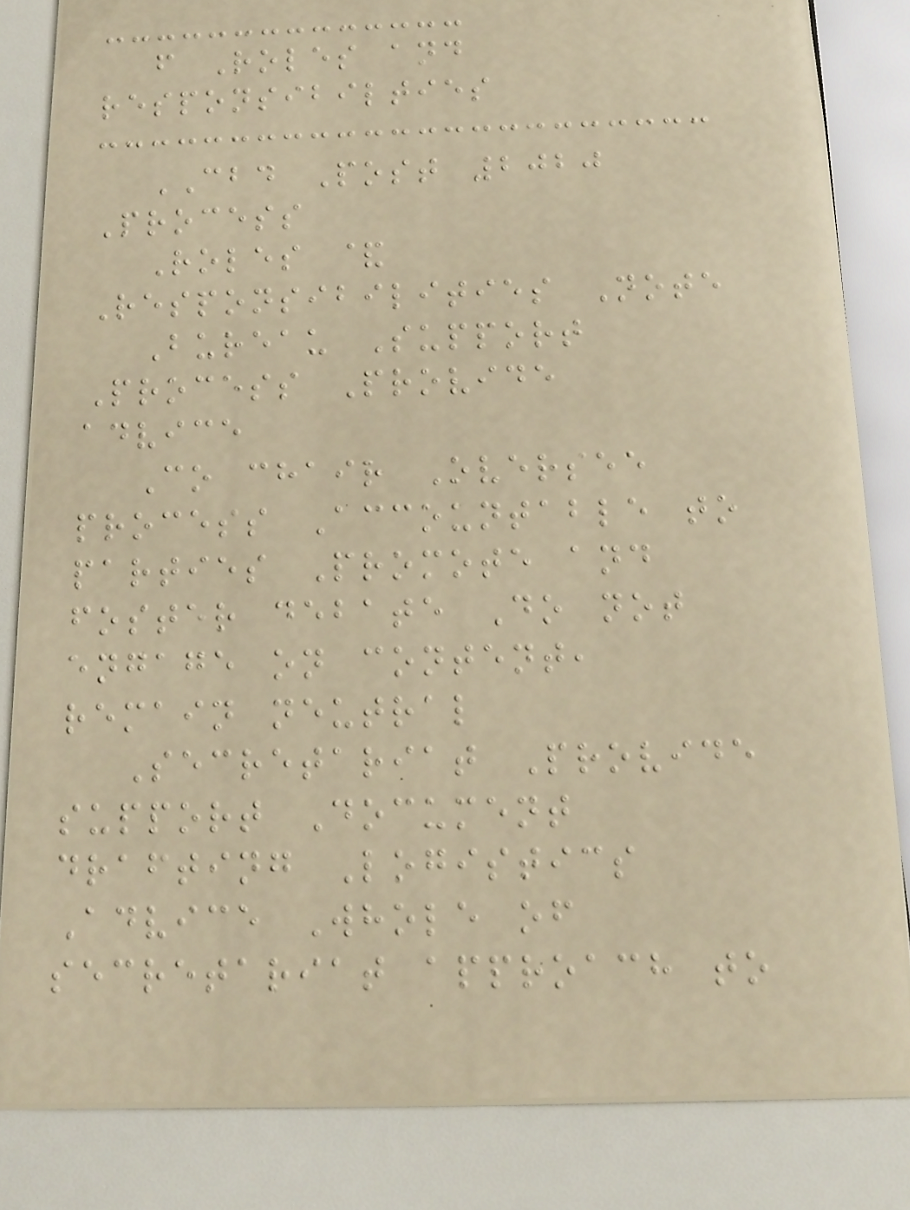f Roles and
responsibilties
CBD Post 2020
Process
Roles &
Responsibilities Note
Bureau Support
Process Provide
advice
Co chair Oversee
process Accountable to
parties Promote and
foster debate Do not
engage on content,
remain neutral
Secretariat Provide
support Document
drafting Logistics
Advice Whole of
secretariat approach to
